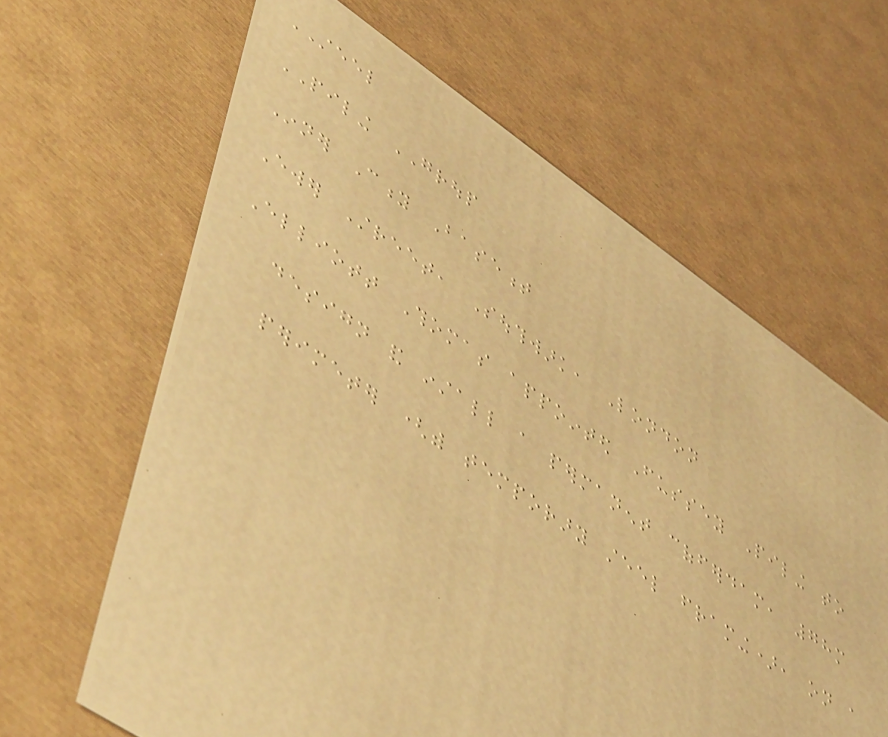STEEL
PILING GROUP
Inner City Basement
Ewer Street, Southwark, London
Elliott Thomas appointed Fussey Piling to
design and install a permanent cofferdam, 78m
perimeter (with temporary steel framing), on a
